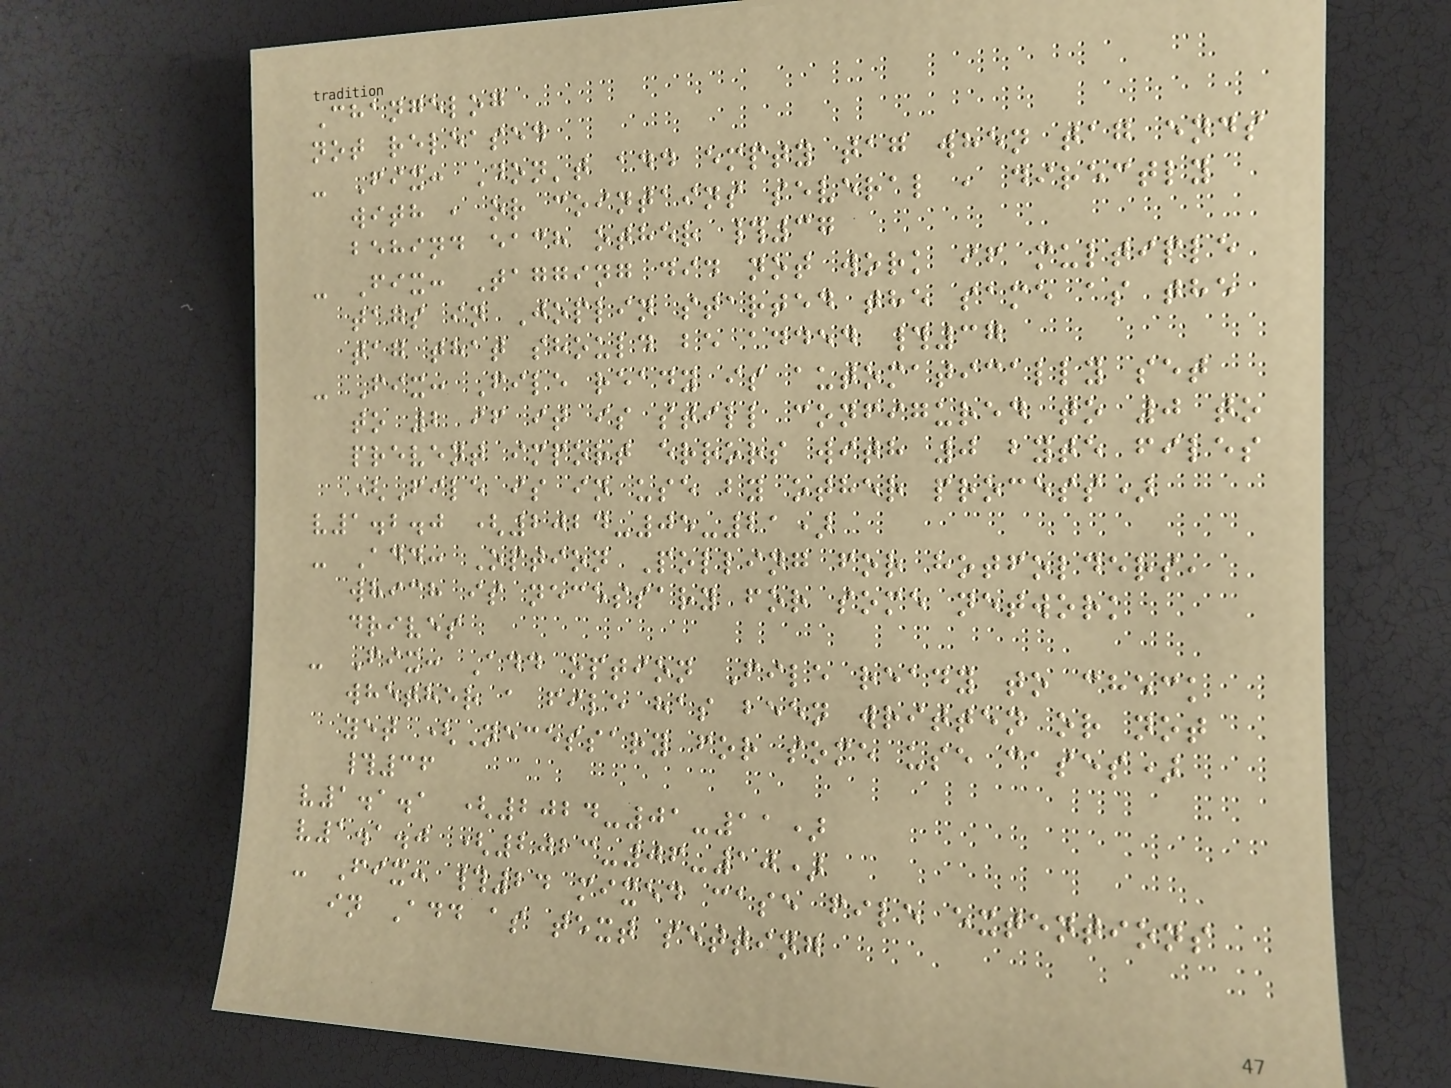Changelog
not released
- Fix: Don't add empty tag when tag ends
with , or cointains several , directly
behind each other #37
- Fix: Tagging did not work if multiple
tags in Joplin started the same as the
tag that should be added #37
- Fix: File ready is automatically set
to 2 if it is still configured to 0 to
prevent import errors with 0 byte files
(File is in use by other process)
v1.2.0 (2024-05-21)
- Add: Option Polling for hotfolders,
which is necessary for some network
drives
- Fix: Add option File ready to check
whether a file has been written or not
yet (Necessary for some use cases)
#36
v1.1.1 (2024-01-11)
v1.1.0 (2023-06-10)
- Fix: #24 mixed case file extentions
in Add as text setting
